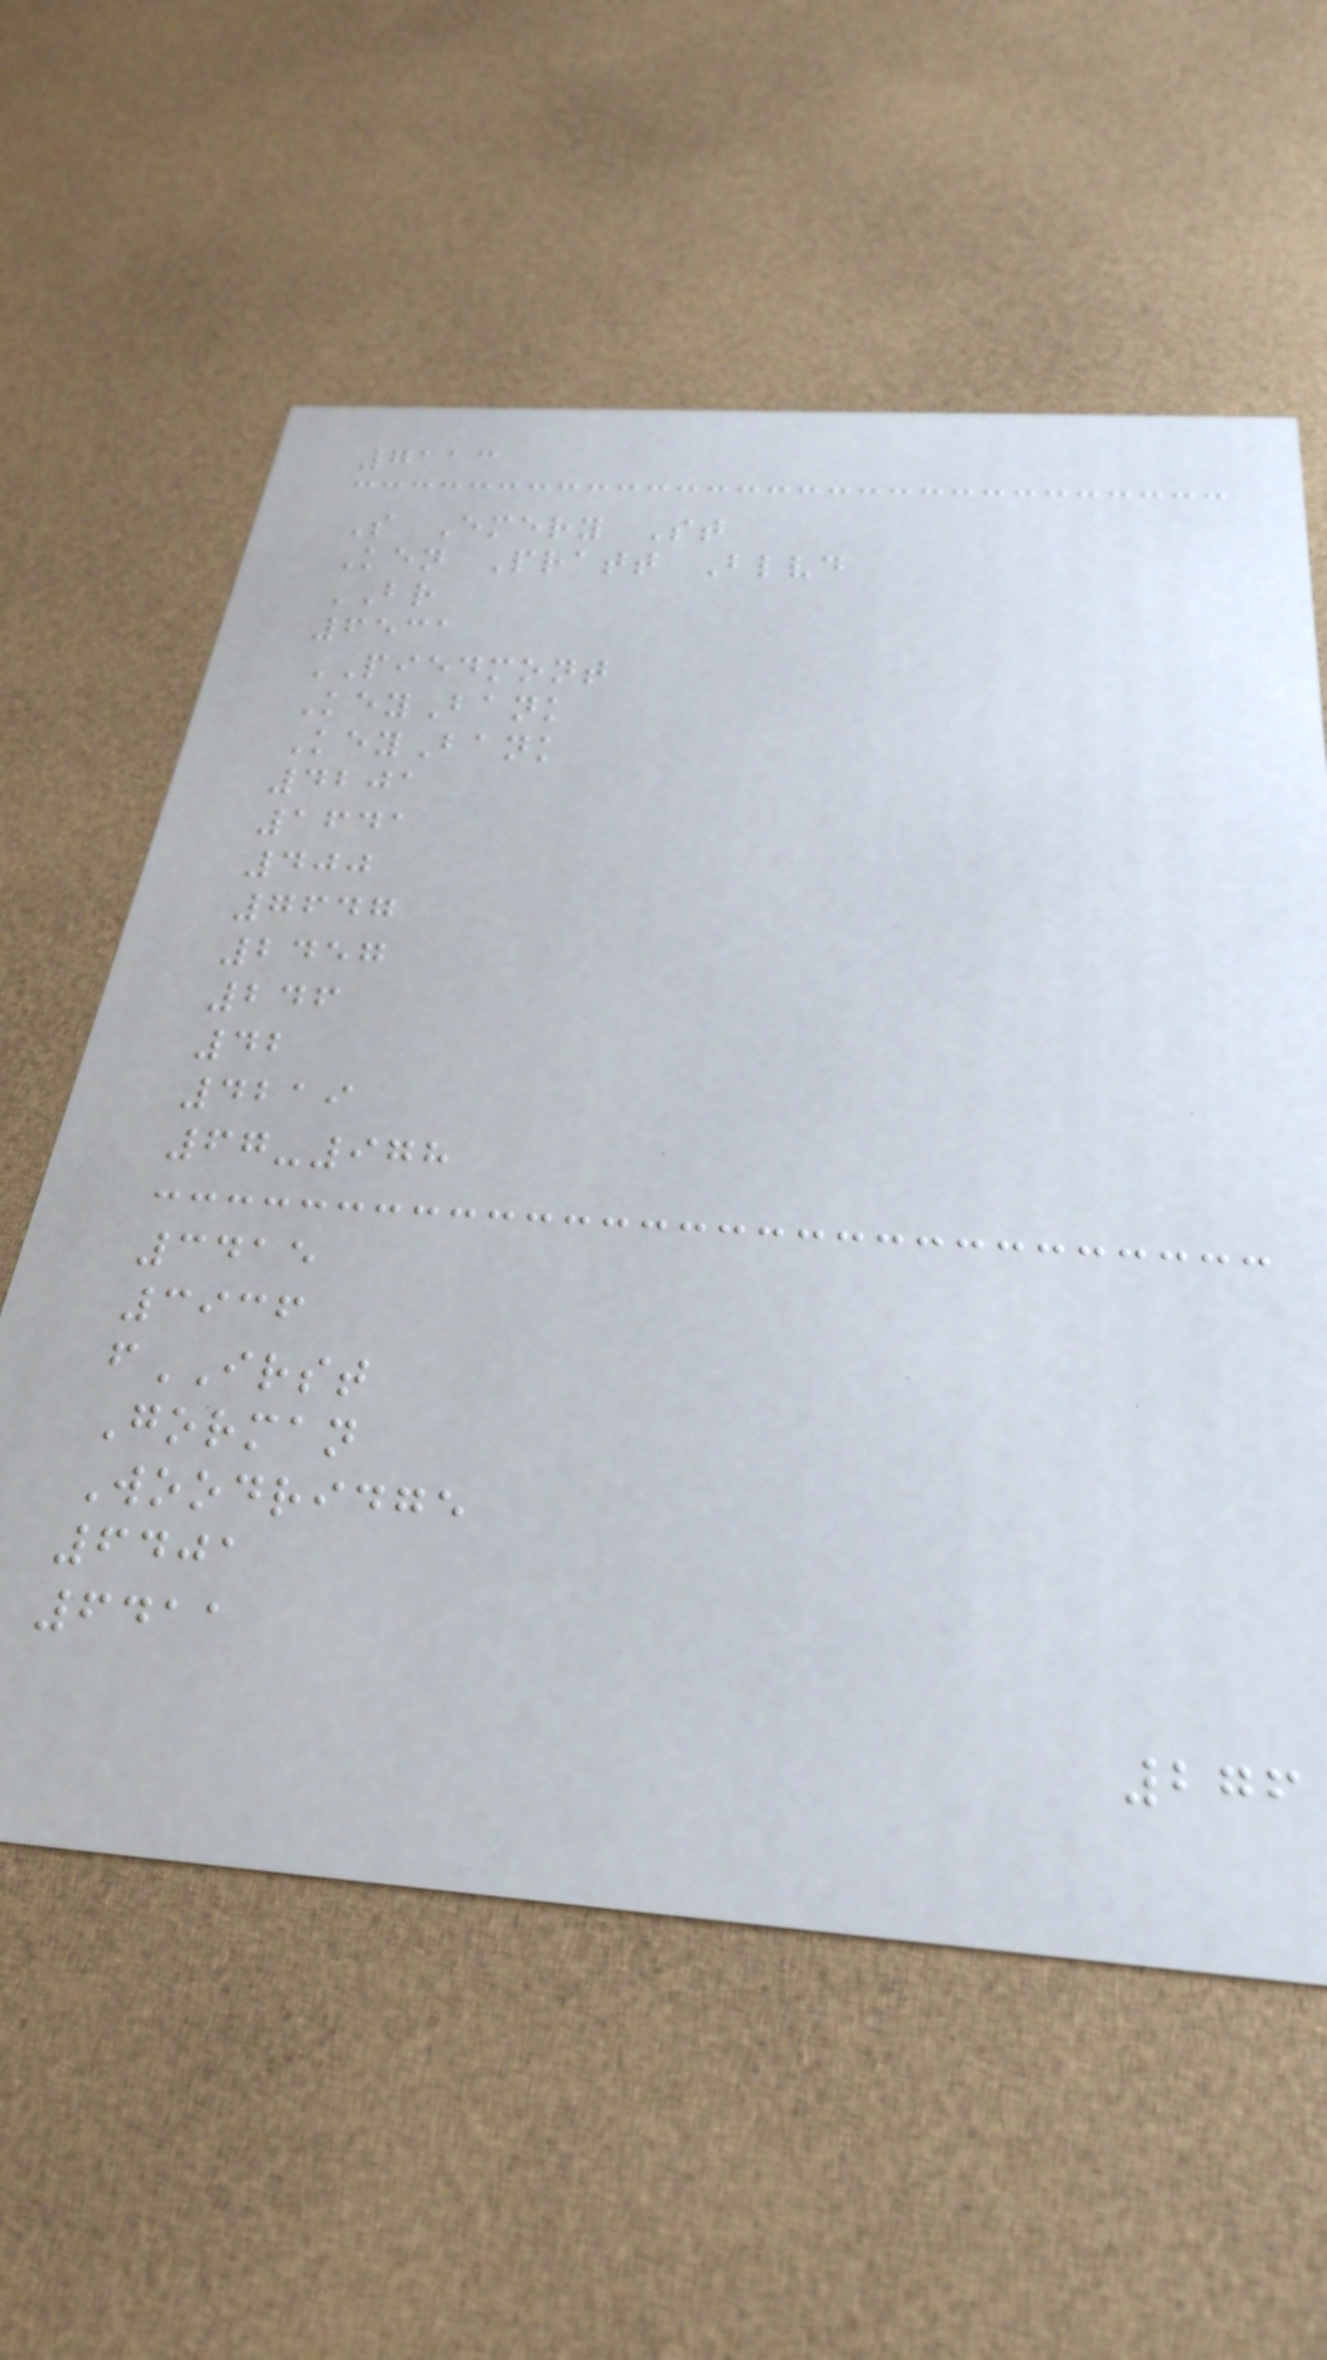7113
S Emery St
Ken Pratt Blvd
BR
6531
PIEDMONT
KeyBank
KeyBank
4201
1641
400
7647
2457
246
42
4219
67-978
3415
3936
fIRST
Gorman
Woodridge
6401
6411
276
